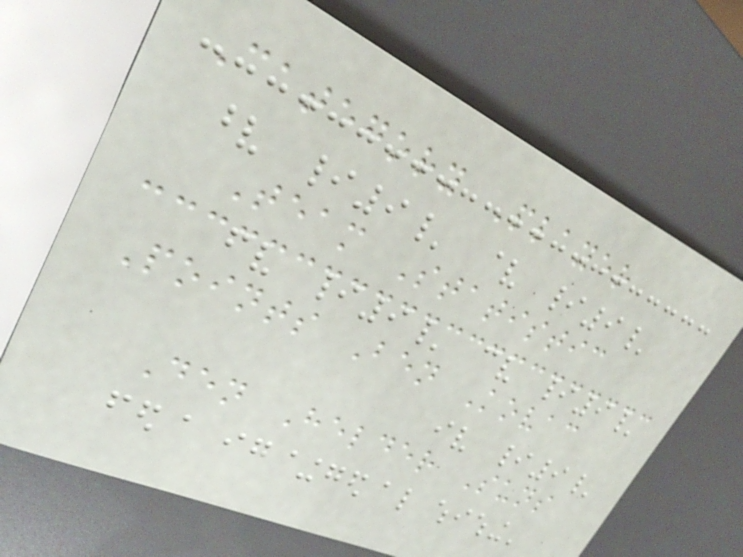Category Player
Team Statistic
Points Ben Kovac
Den Helder Suns
